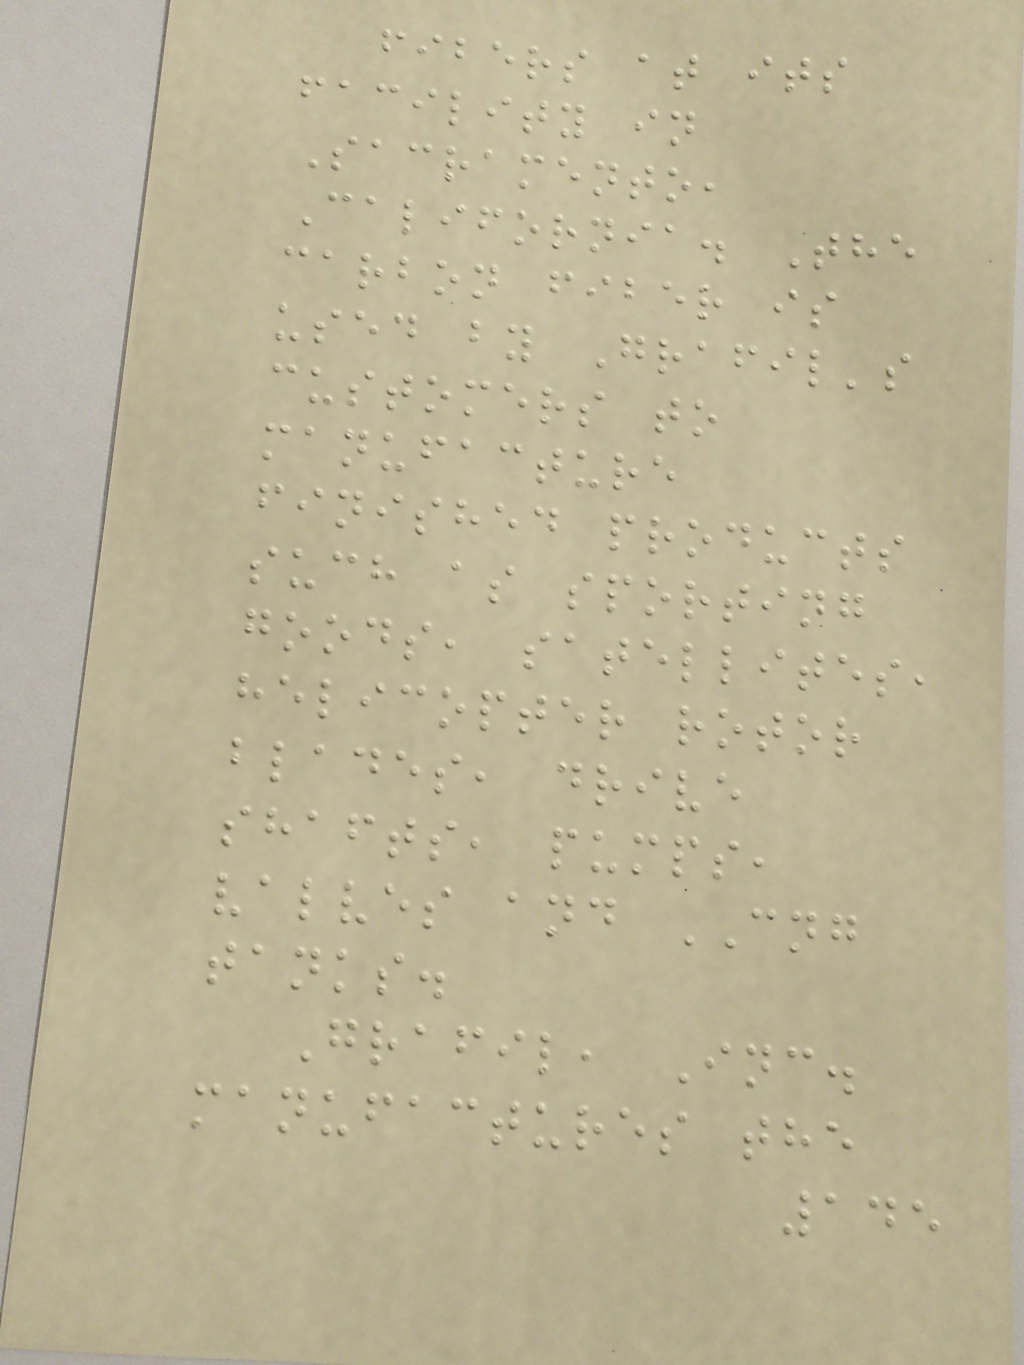fibers at its
facility in
Sacramento,
California. The
carbon fiber is
used by Grafil's
customers to
manufacture
finished products
such as sporting
goods, satellites,
helicopter rotor
blades, drive
shafts, pumps,
valves and CNG
tanks.
Grafil, Inc.
manufactures the
145
